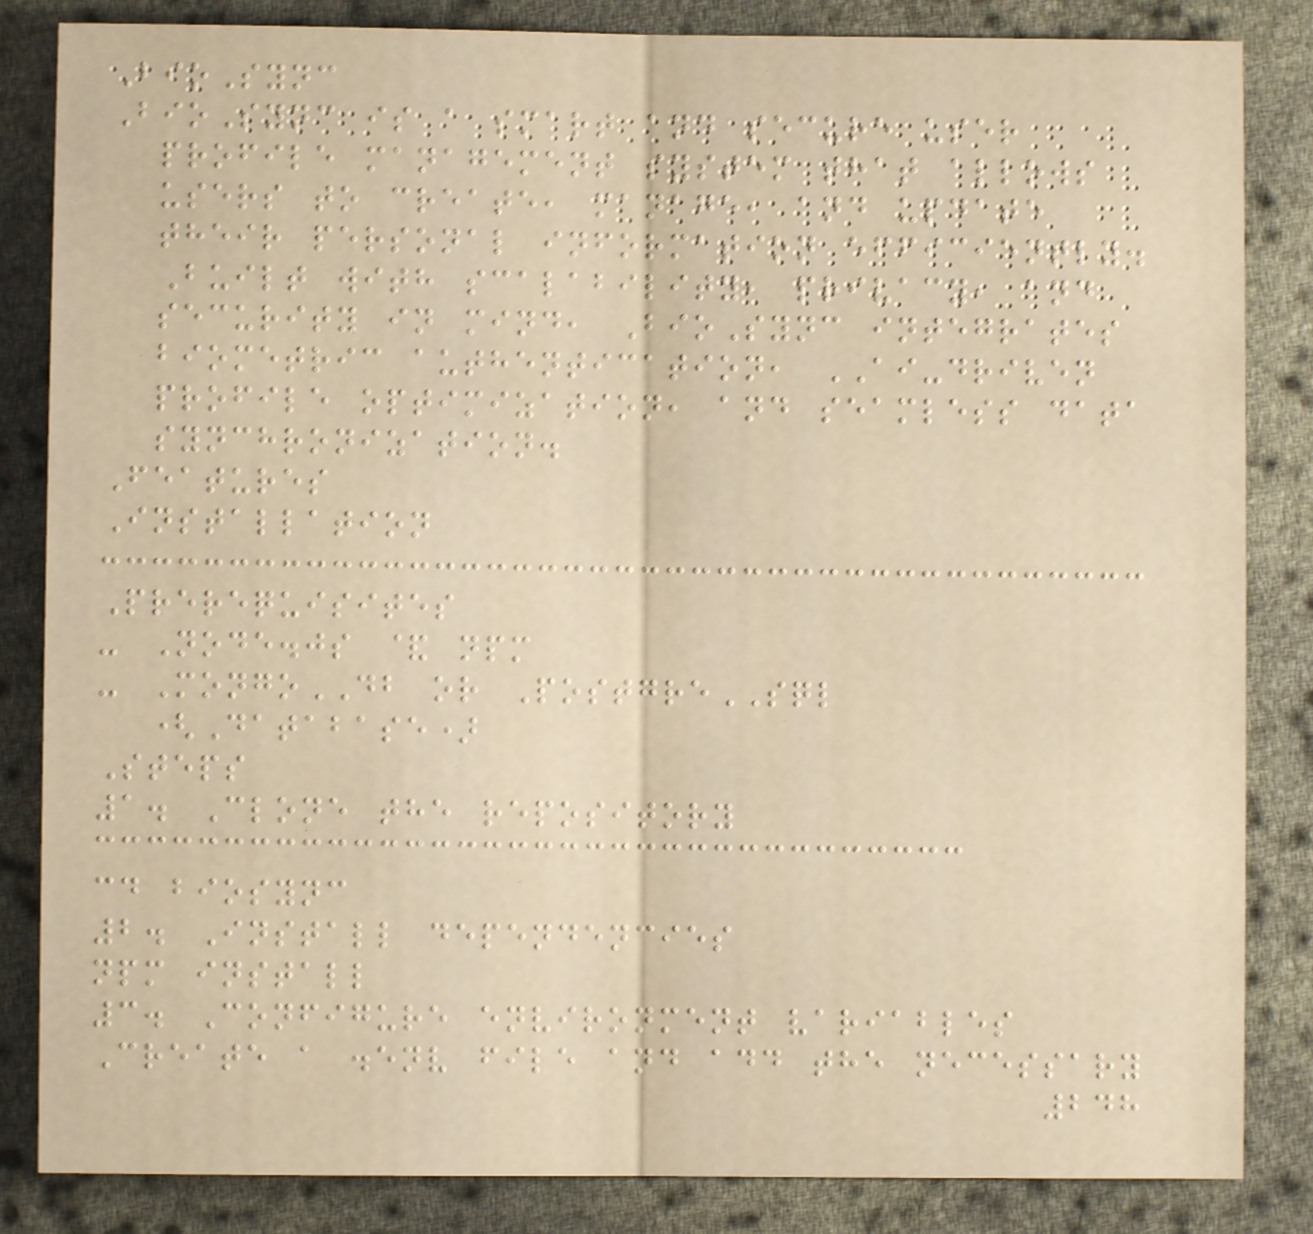BioSync
BioSync is a smart and secure user
profile management system that allows
users to create, manage, and update
their personal information efficiently.
Built with scalability, privacy, and
security in mind, BioSync integrates
biometric authentication, AI-driven
profile optimization, and seamless data
synchronization.
Features
Installation
Prerequisites
- Node.js & npm
- MongoDB or PostgreSQL
(Database)
Steps
1. Clone the repository
cd biosync
2. Install dependencies
npm install
3. Configure environment variables
Create a .env file and add the necessary
248
